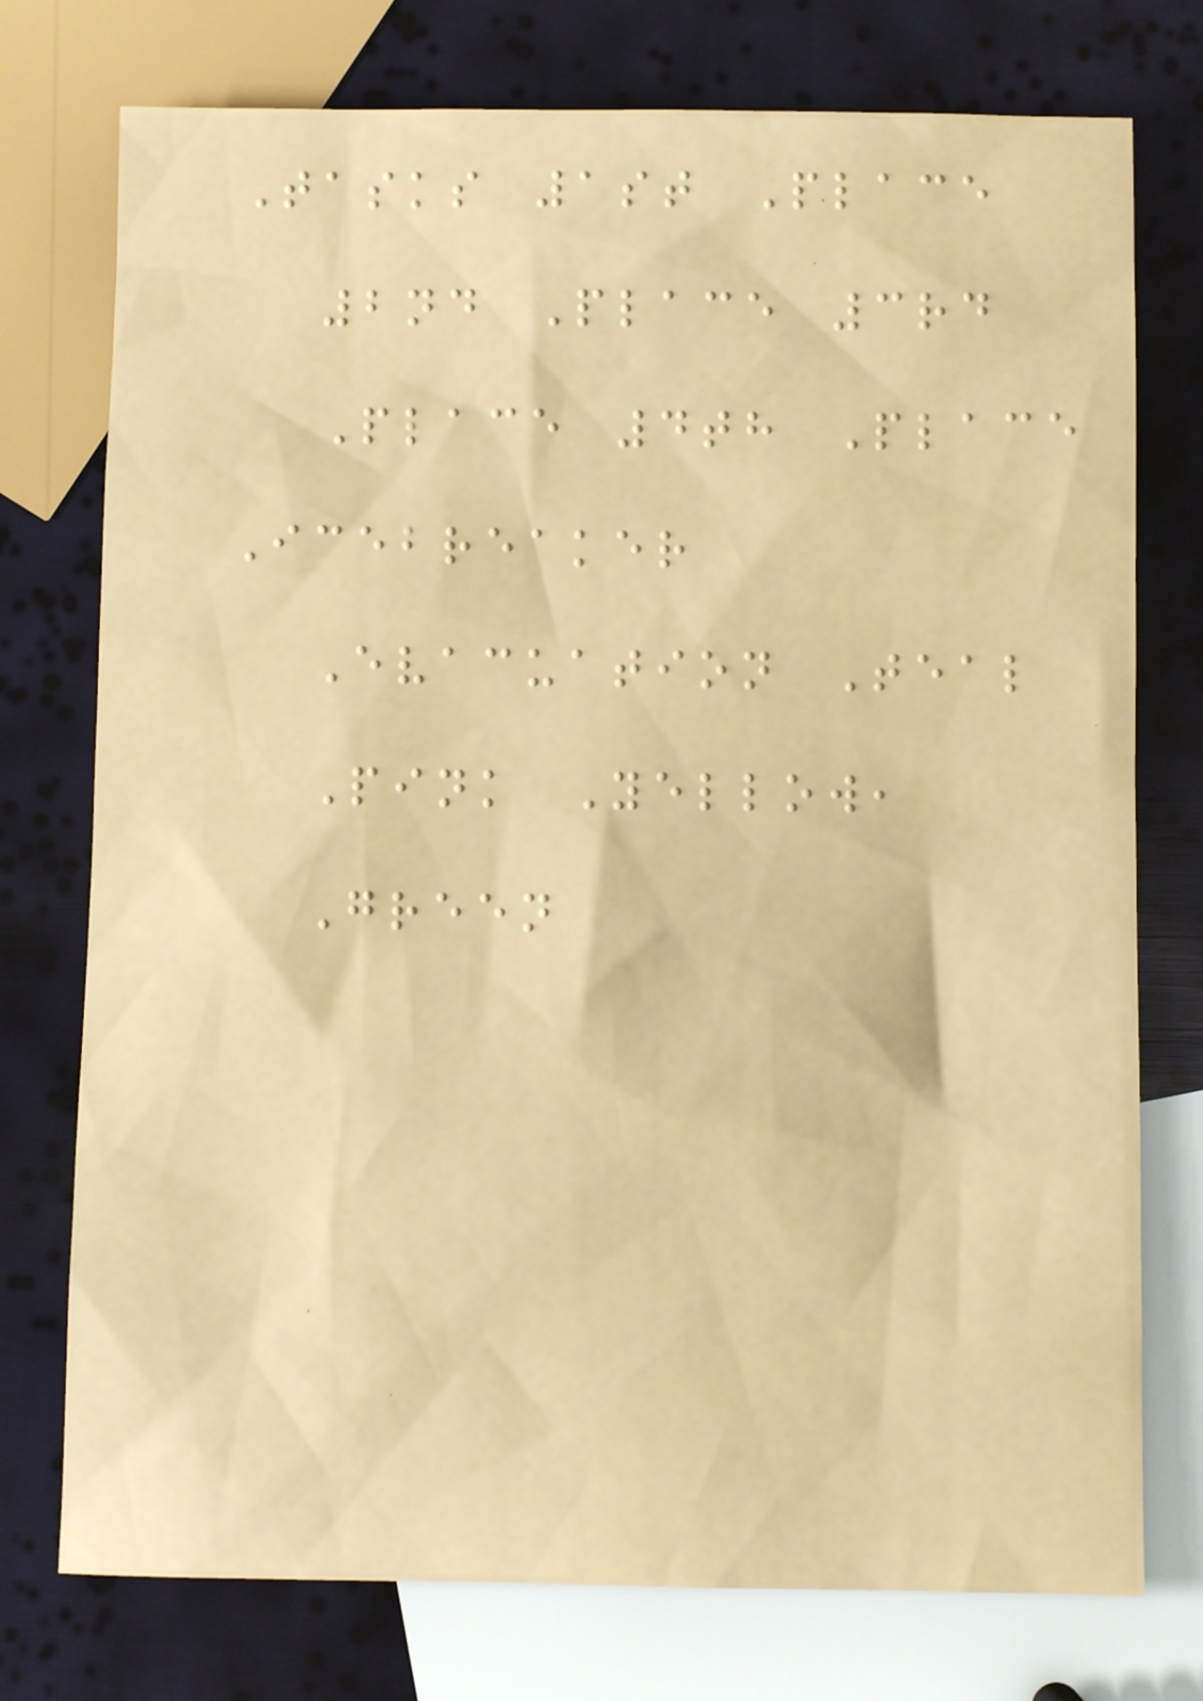Tasks 1st Place
2nd Place 3rd
Place 4th Place
Icebreaker
Evacuation Teal
Pink Yellow,
Green
